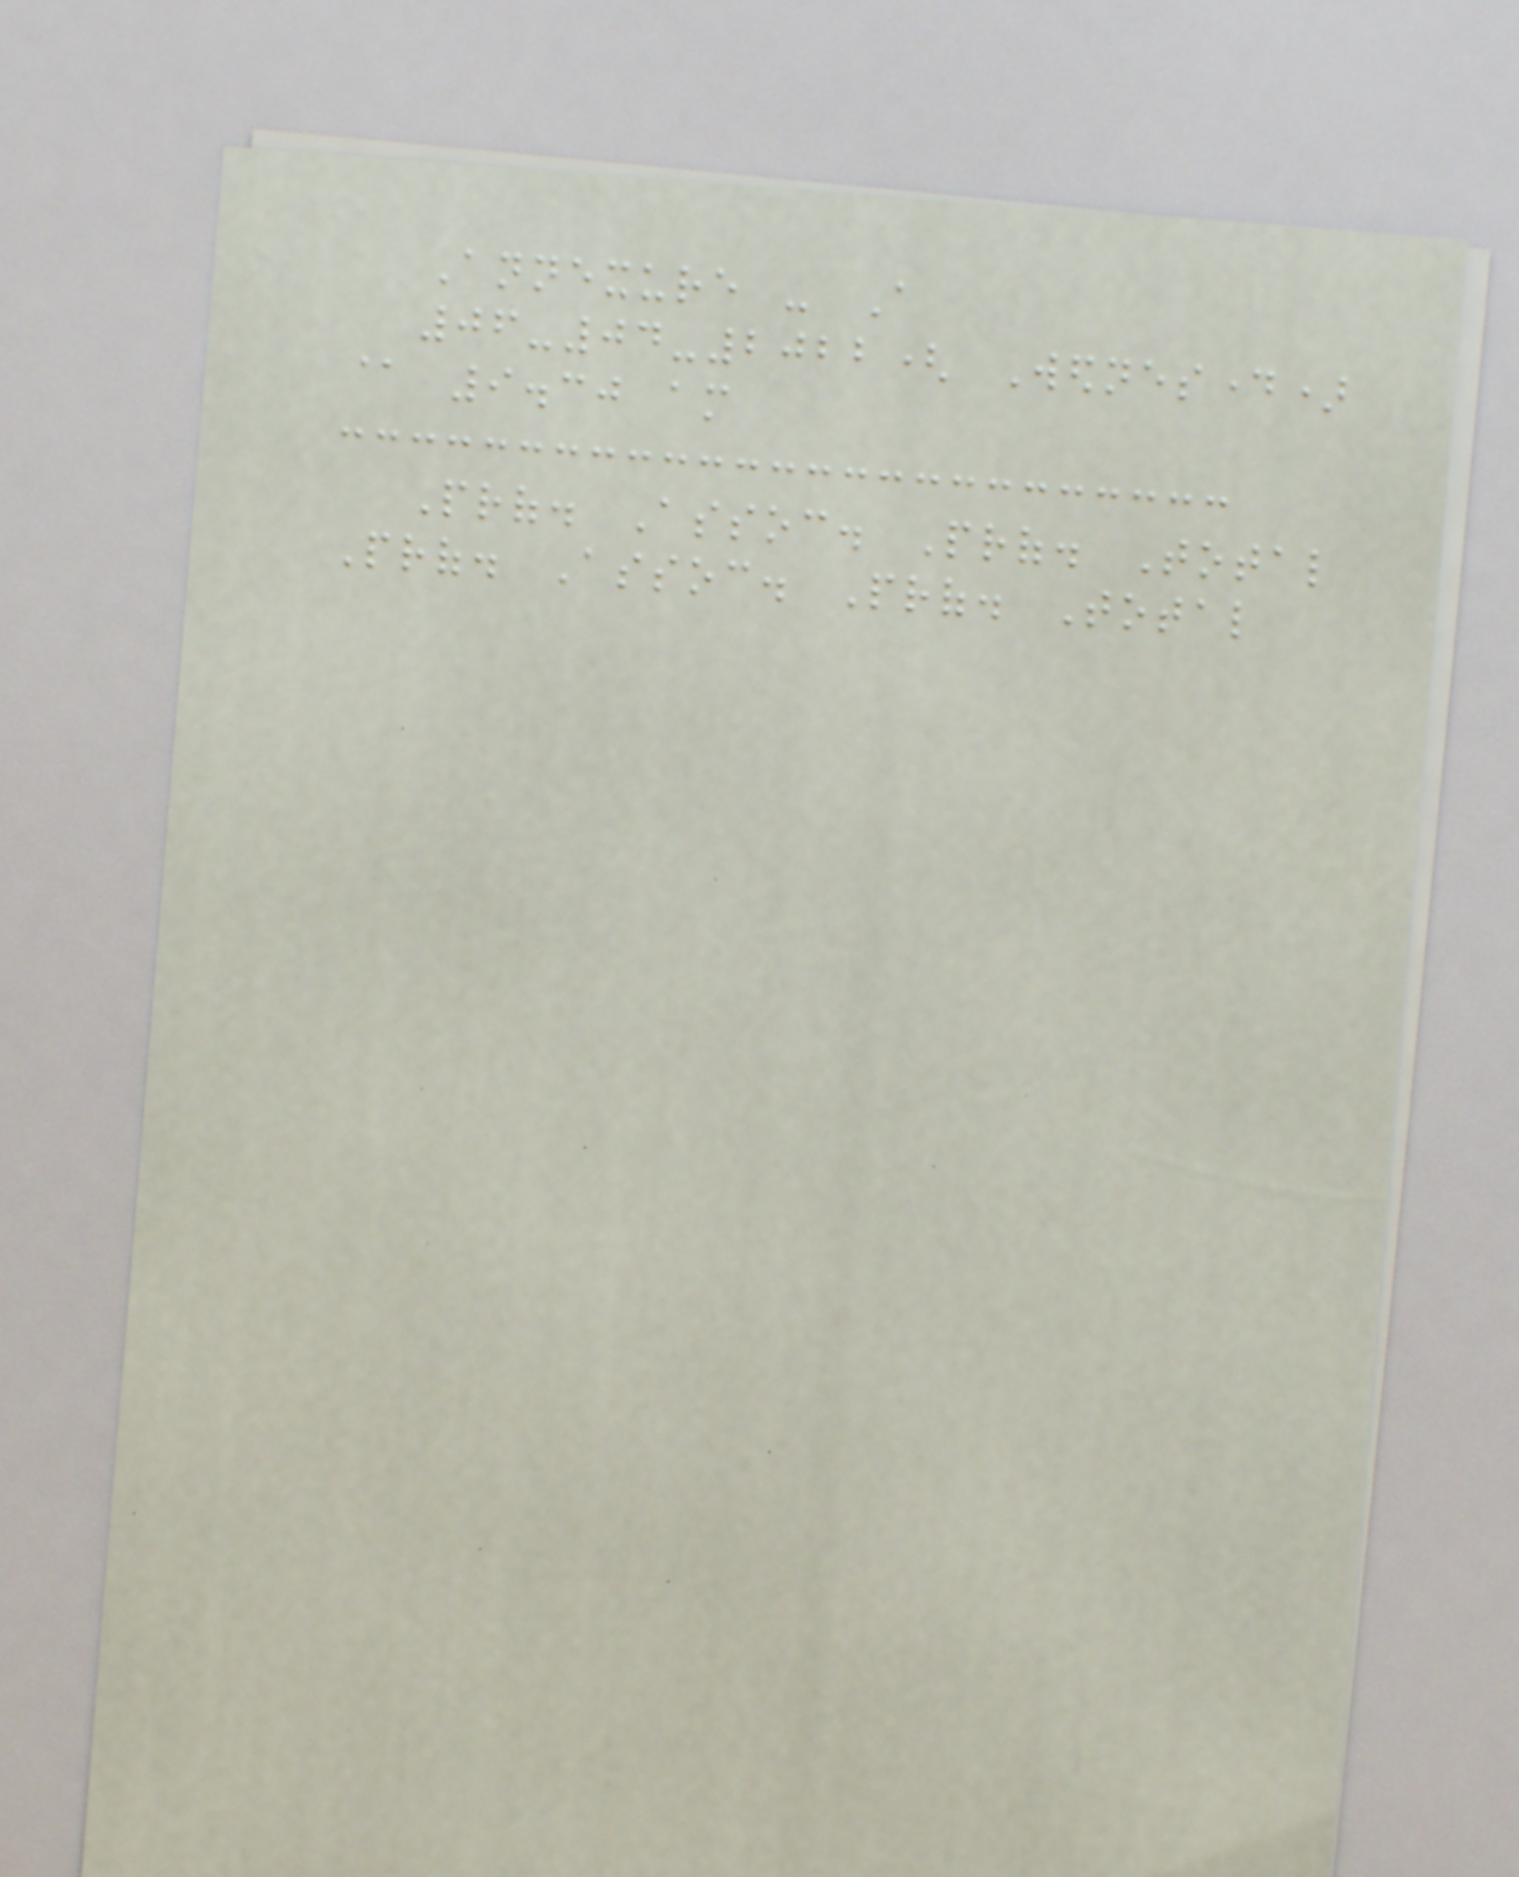Annexure - A
06-04-2022( Wednesday)
@ 9.30 am
Prof. Assoc. Prof. Total
Prof. Assoc. Prof. Total
